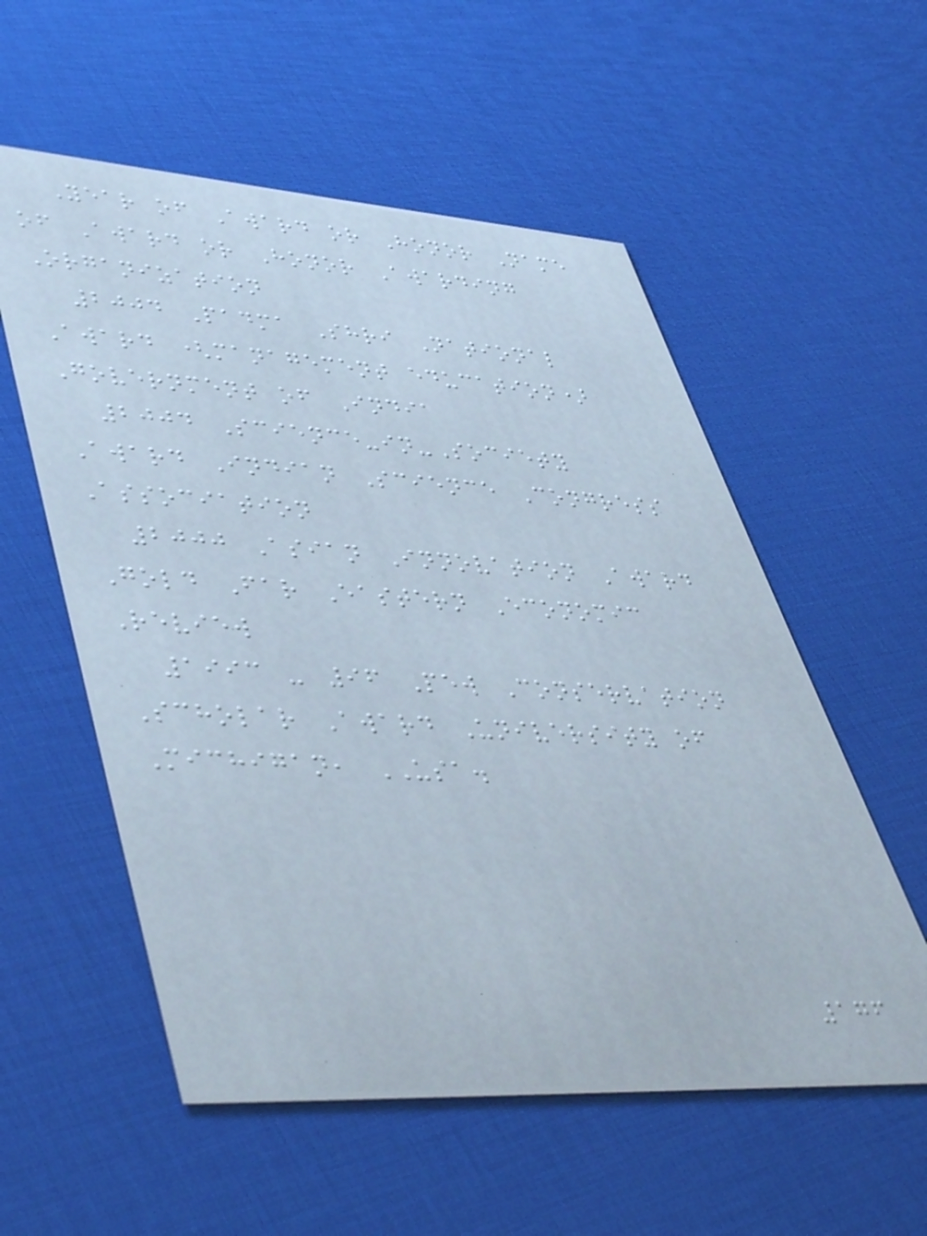Year of Award or Honor Name
of Award or Honor Awarding
Organization
2004 Padma Shri National
Award (management education)
Government of India
2004 Science-in-Society
Award Indian Science Congress
Association
2000 Asian Innovation Award
Gold Far Eastern Economic
Review
1993 - 96 Pew Conservation
Scholar Award University of
Michigan, USA.
176
